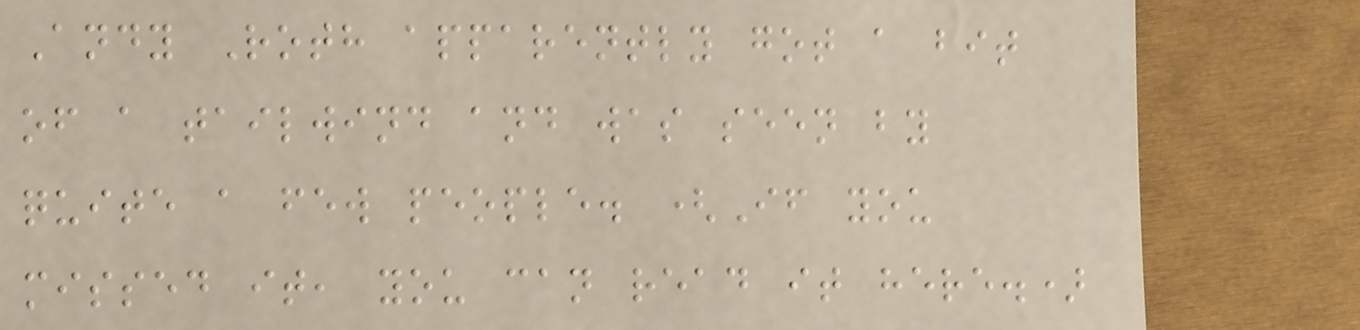Andy Roth apparently got a bit
of a tailwind and was seen by
quite a few people. (If you
missed it, you can read it here.)
